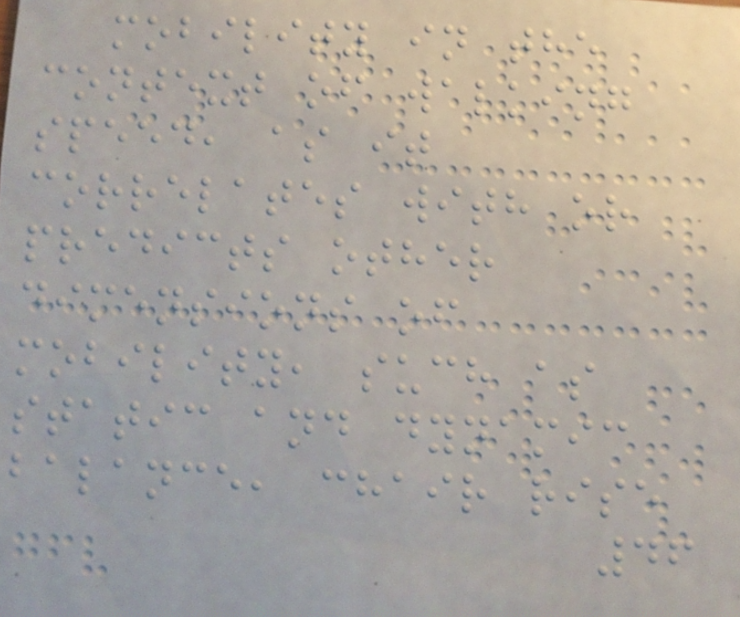mobility in the
context of walking
speed, as it
correlates with or
predicts other
dimensions of
mobility, such as
static and dynamic
balance, chair rise
46
